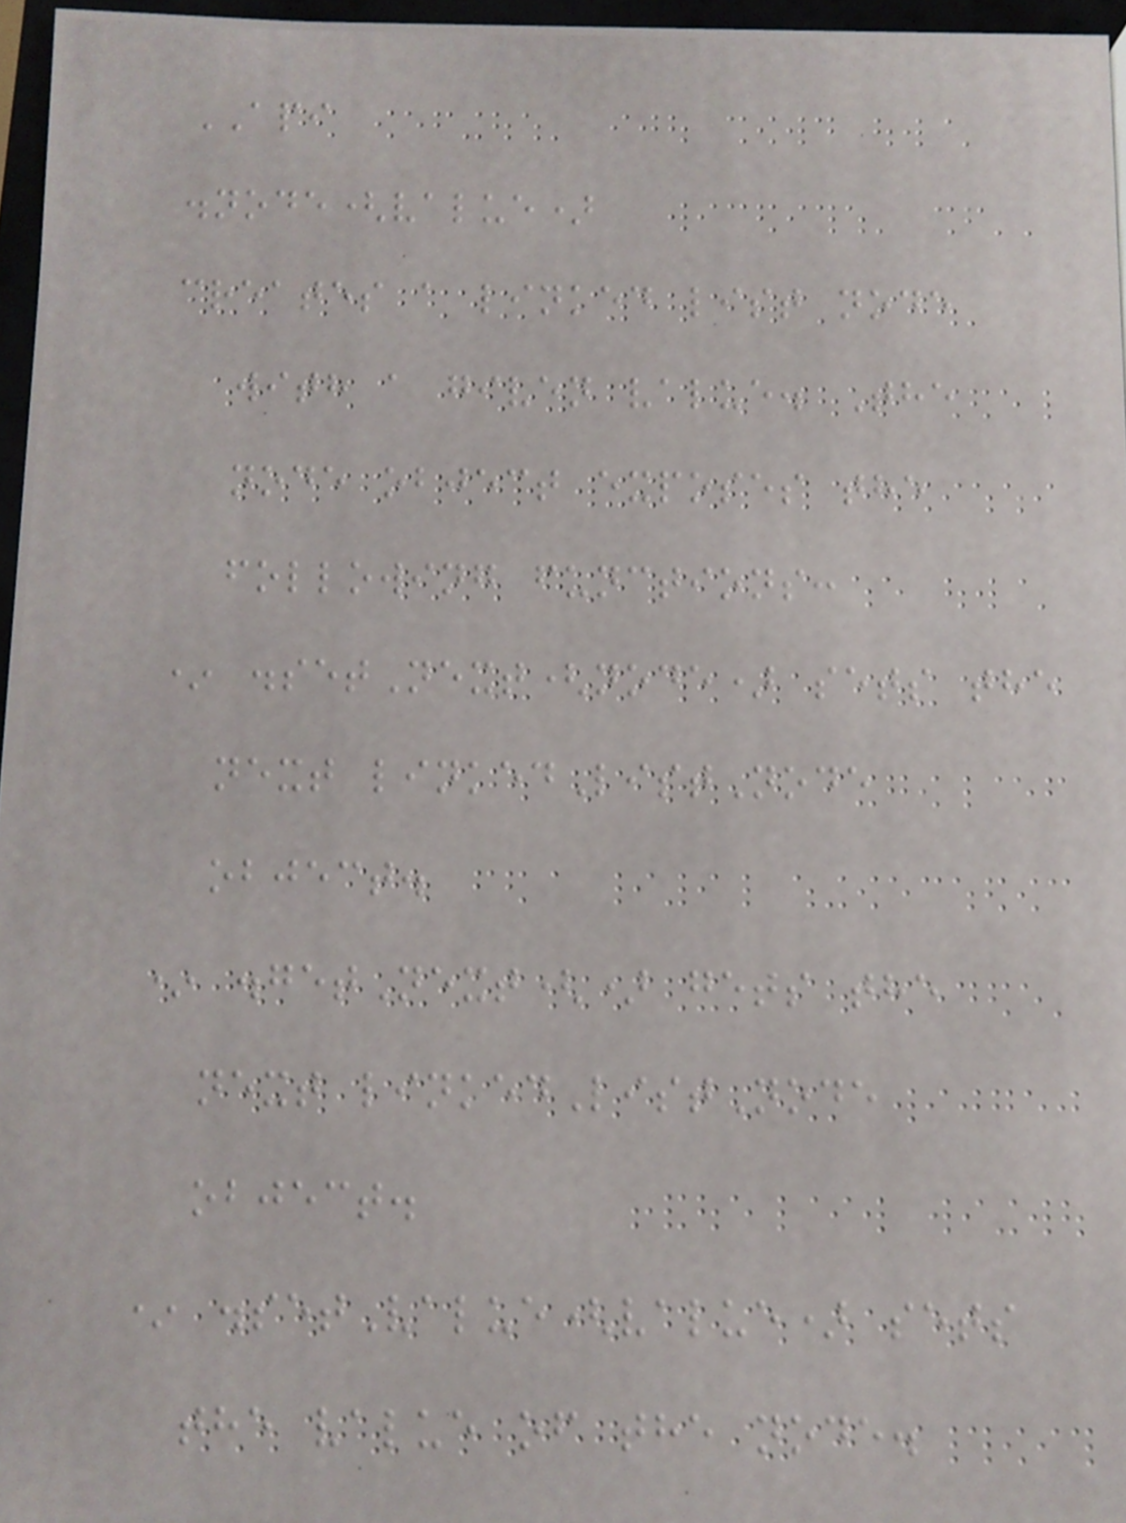API
.node(value)
creates a linked list node
with a given value. The
node object exposes the
following functions:
* .setNext(node) sets the
next linkedListNode
object.
* .getNext() gets the
next linkedListNode
object.
* .setValue(value) sets
the value of the node.
